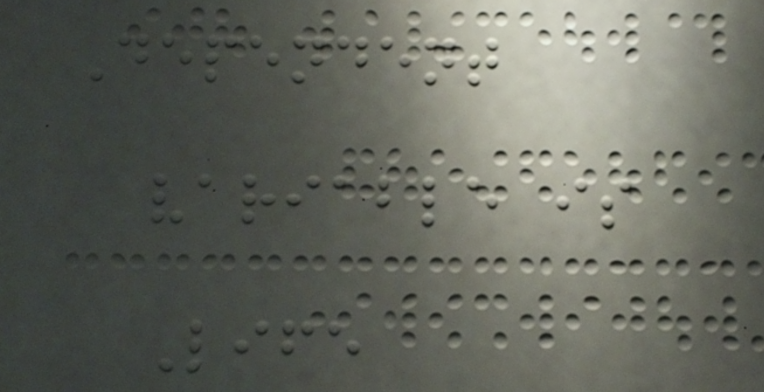Dependent
variable is
Life
